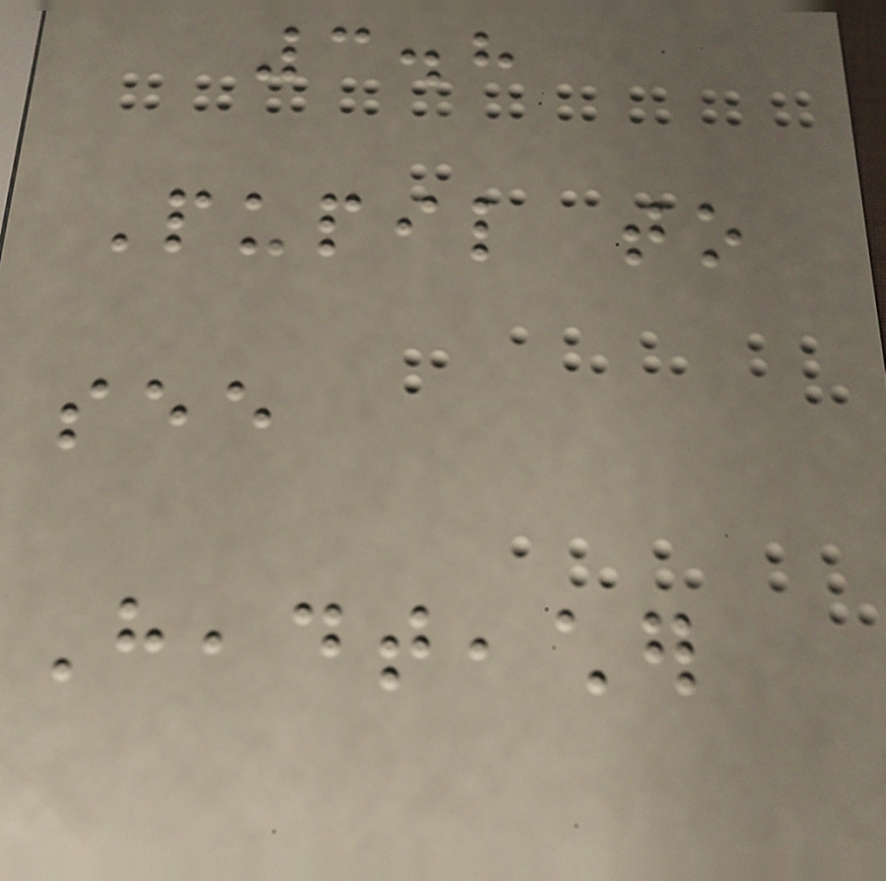3.8
Pupil to
see
Headteacher
